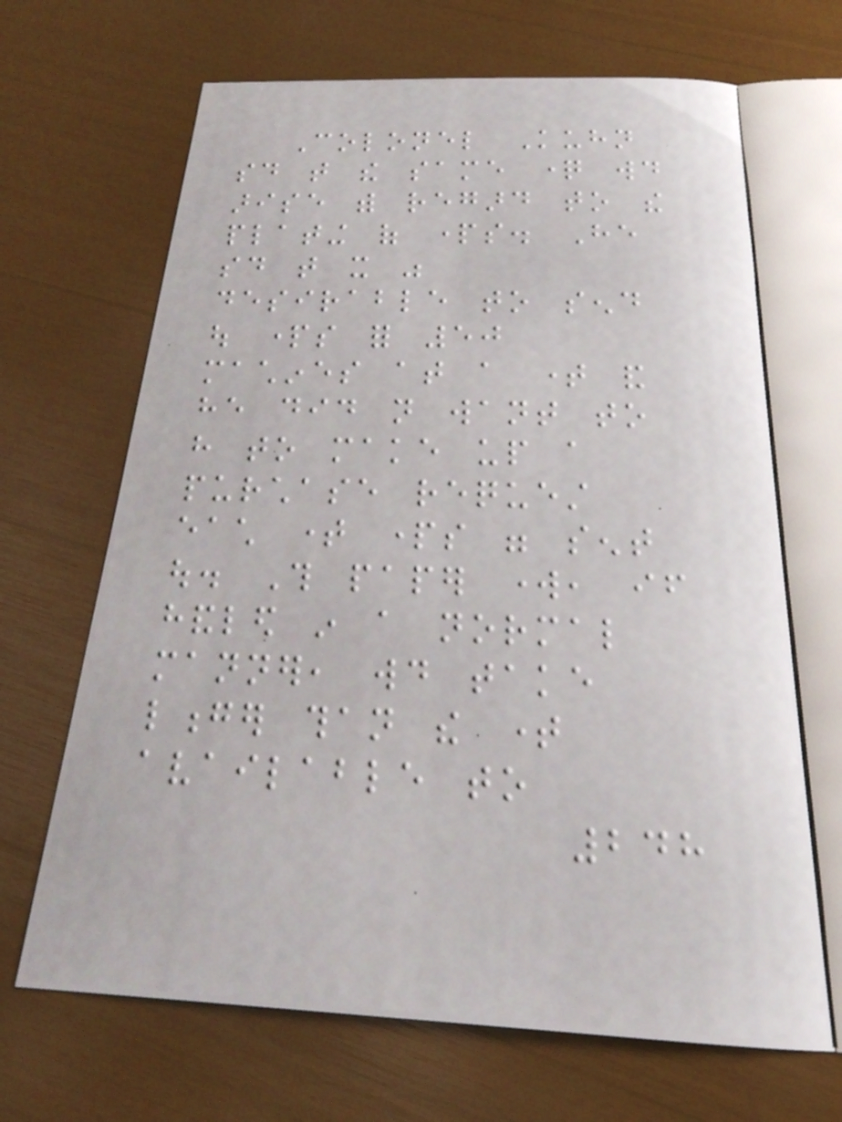Colonel Kuhn
said that the same question would
arise with regard to the
plating of parts. He
said that it was
desirable to send
out parts for 50
machines at a time and
he did not want to
have to make up a
purchase request
each time parts were sent
out. This paper work, if
handled in a normal
manner, would take
longer than the time
available to
248
